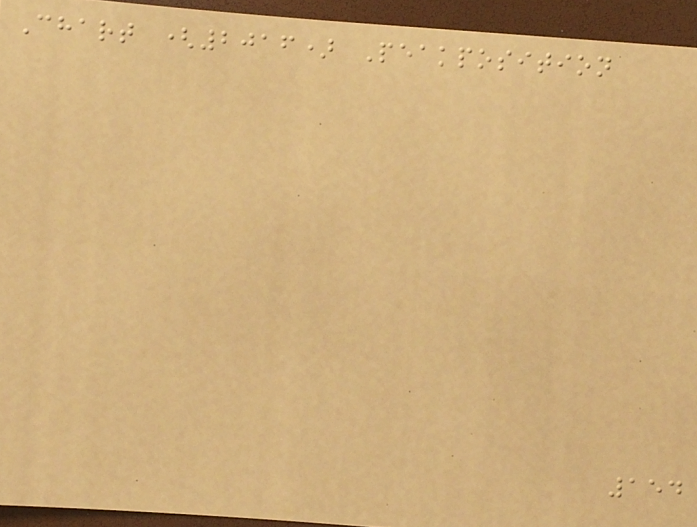Chart (2016) Peakposition
154
